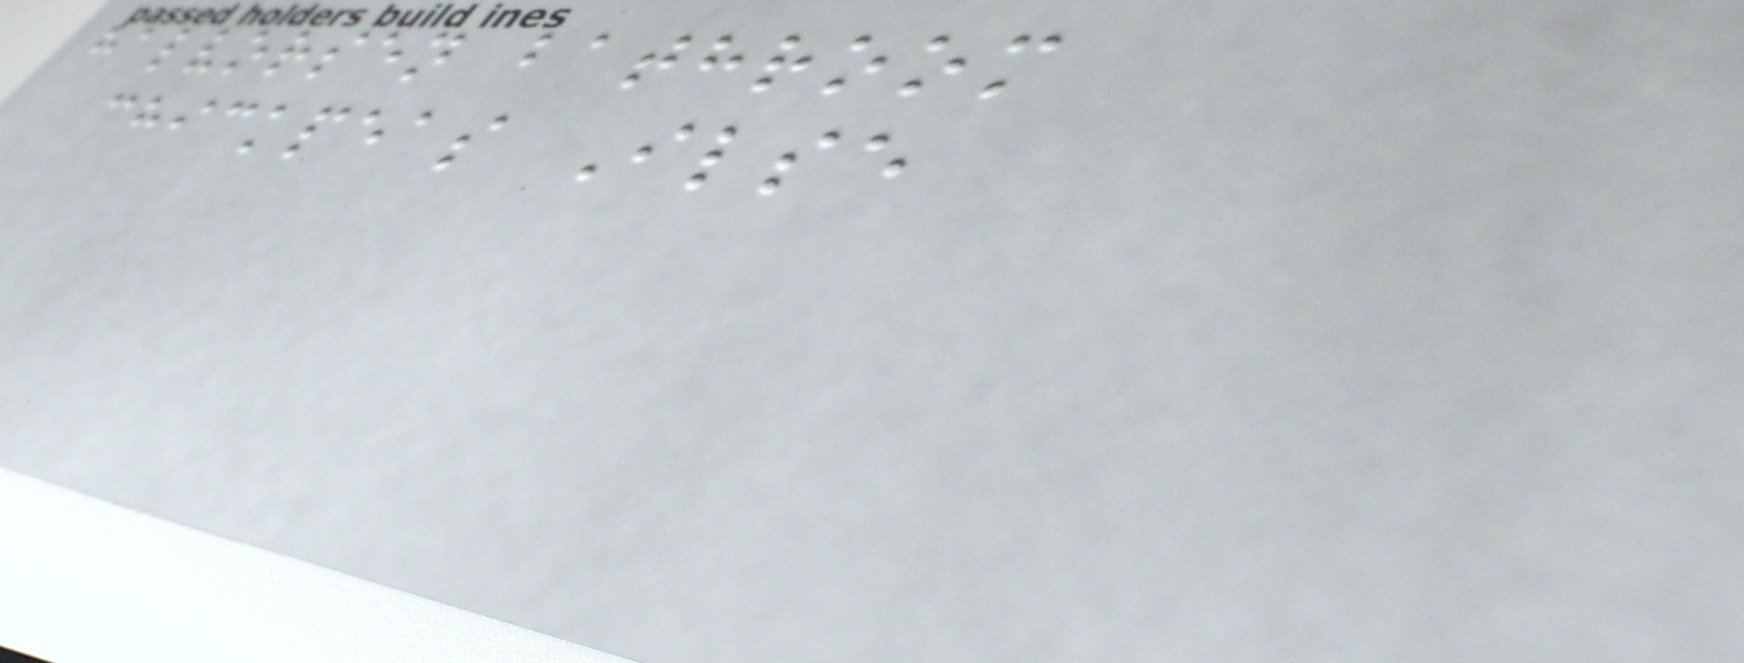halvorsen bathroom
chickpeas Ilse
